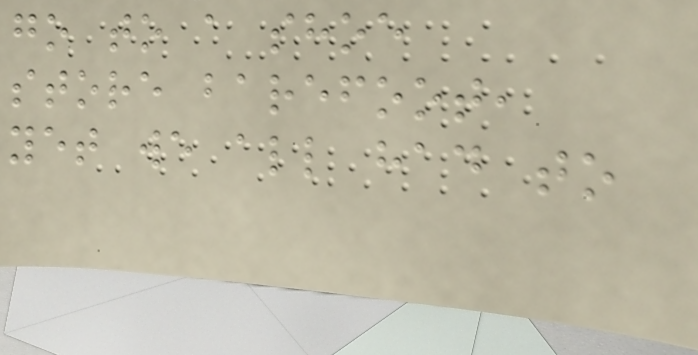go to a shoe
store barefoot,
yet we all had to
